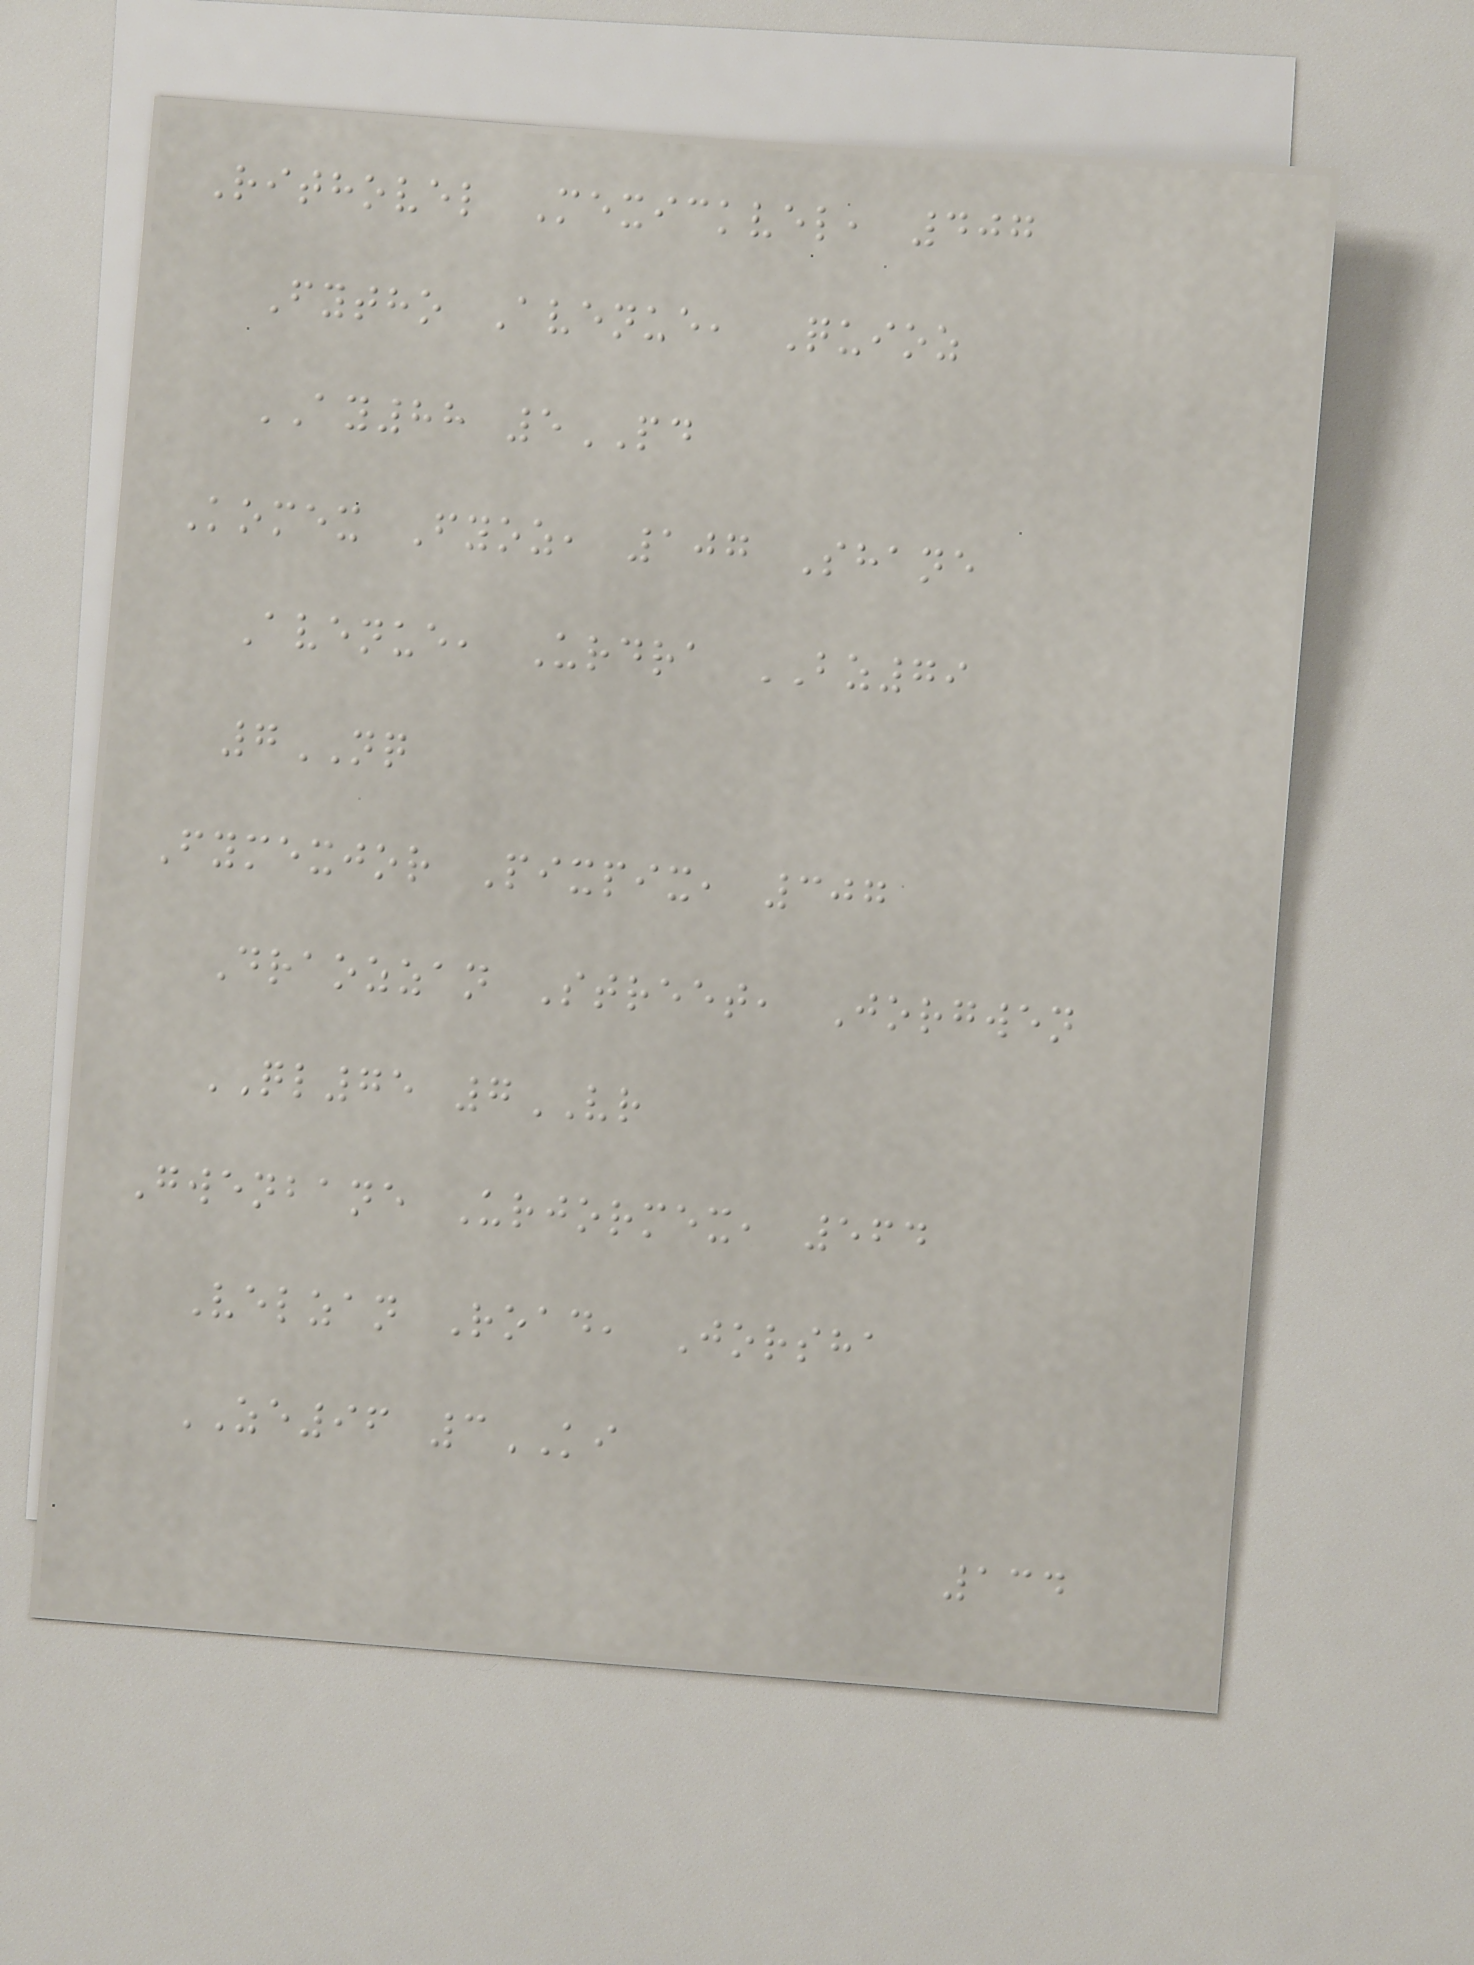Rithovel Mexickvel, 407
Fytho Avenue, Quioz
AY88 5PD
Komex Fyoz, 107 Shane
Avenue, Urdra BZ79
7NQ
Fymexjor Pixpix, 307
Draozzan Street, Jorgwen
QL75 7VR
Gwenbane Urjormex, 564
Velzan Road, Jorsha
ZE96 3KI
134
